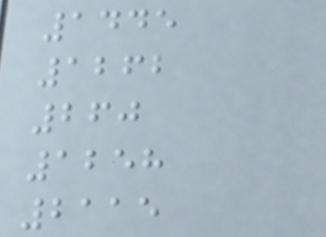1445
1262
260
1258
2115
